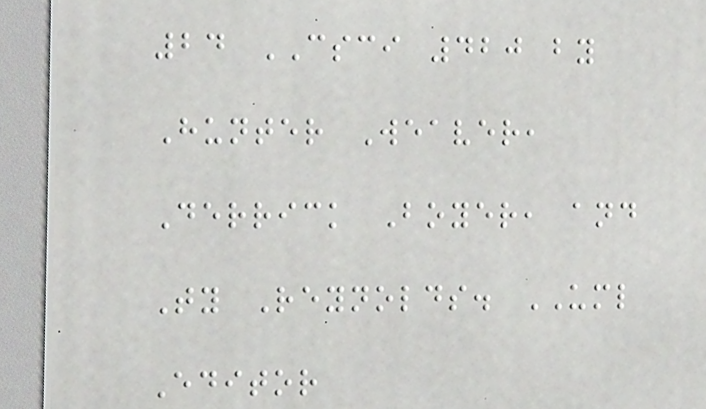24 CSCI 420 by
Hunter Weaver,
Derrick Boyer, and
Ty Reynolds. UML
Editor
